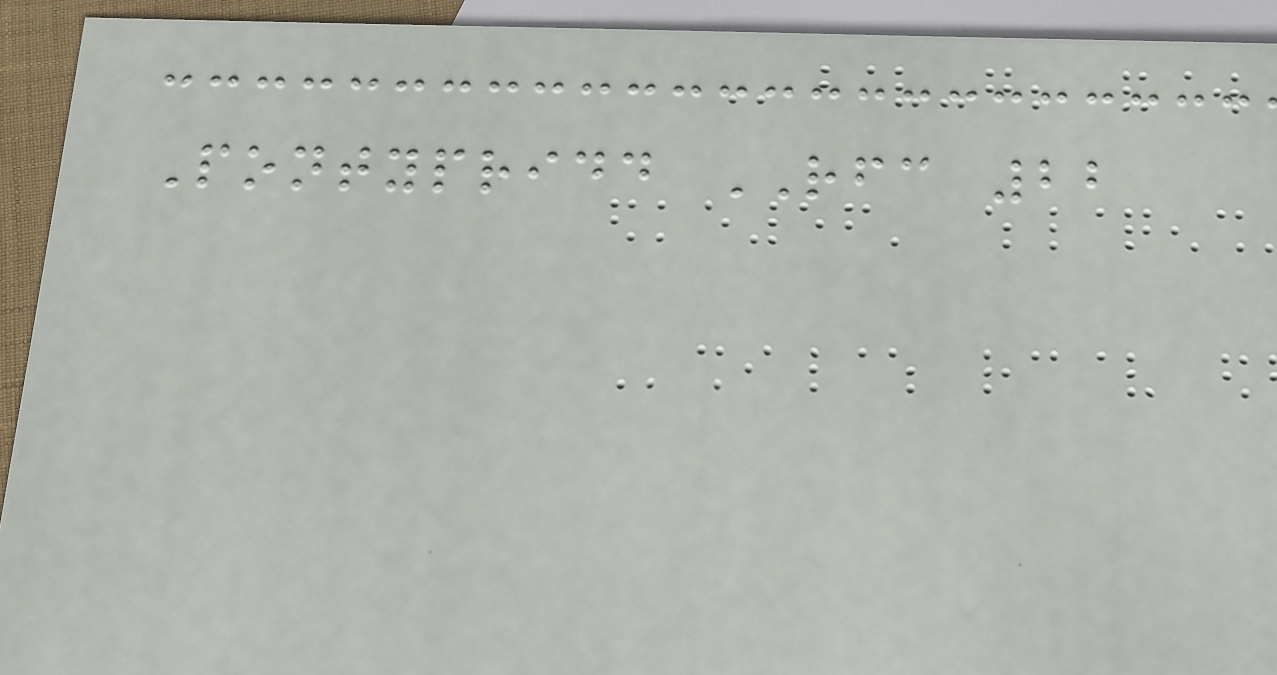Pontypridd RFC 22
